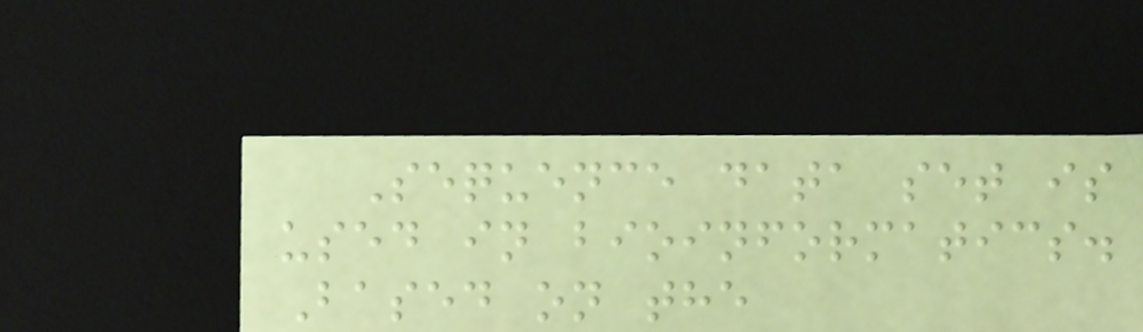Sequence data set is
used in bioinformatics.
Based on the
